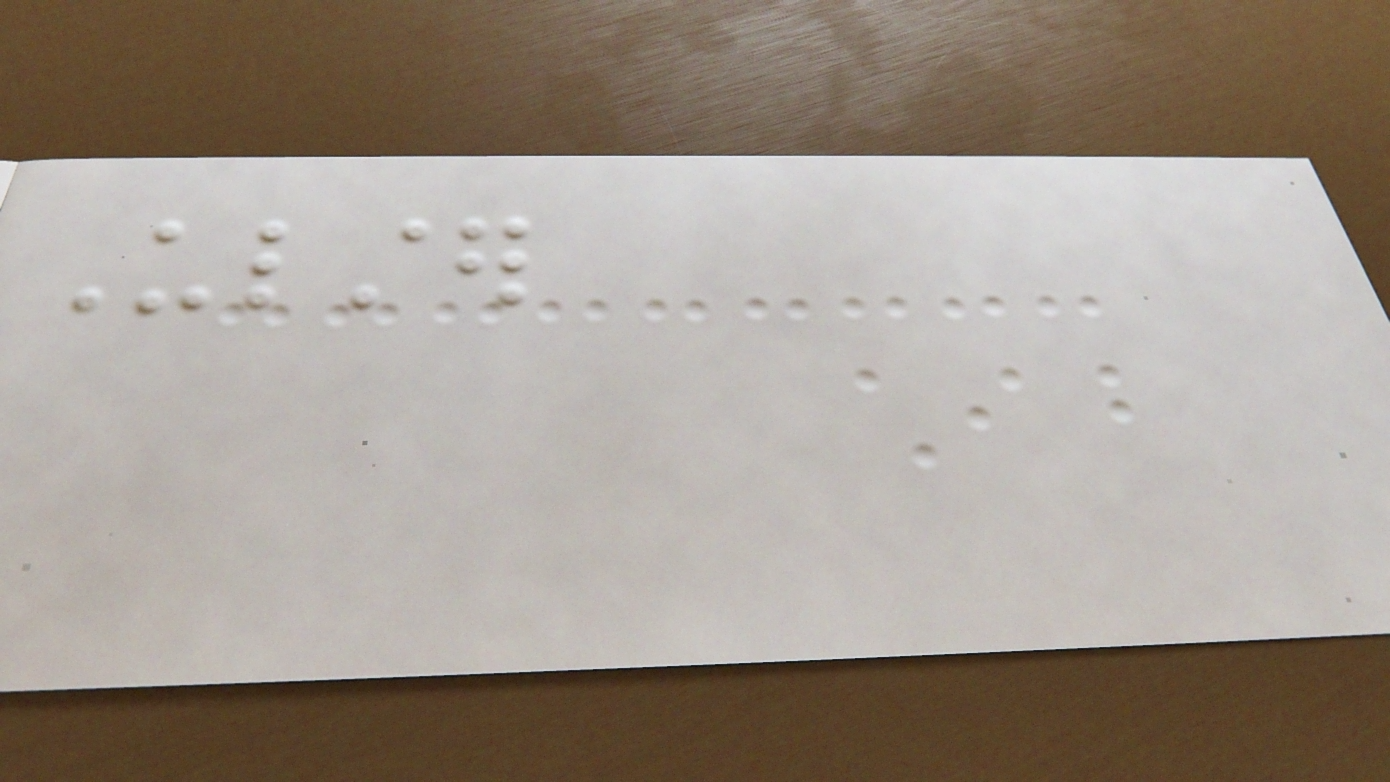Ulster
